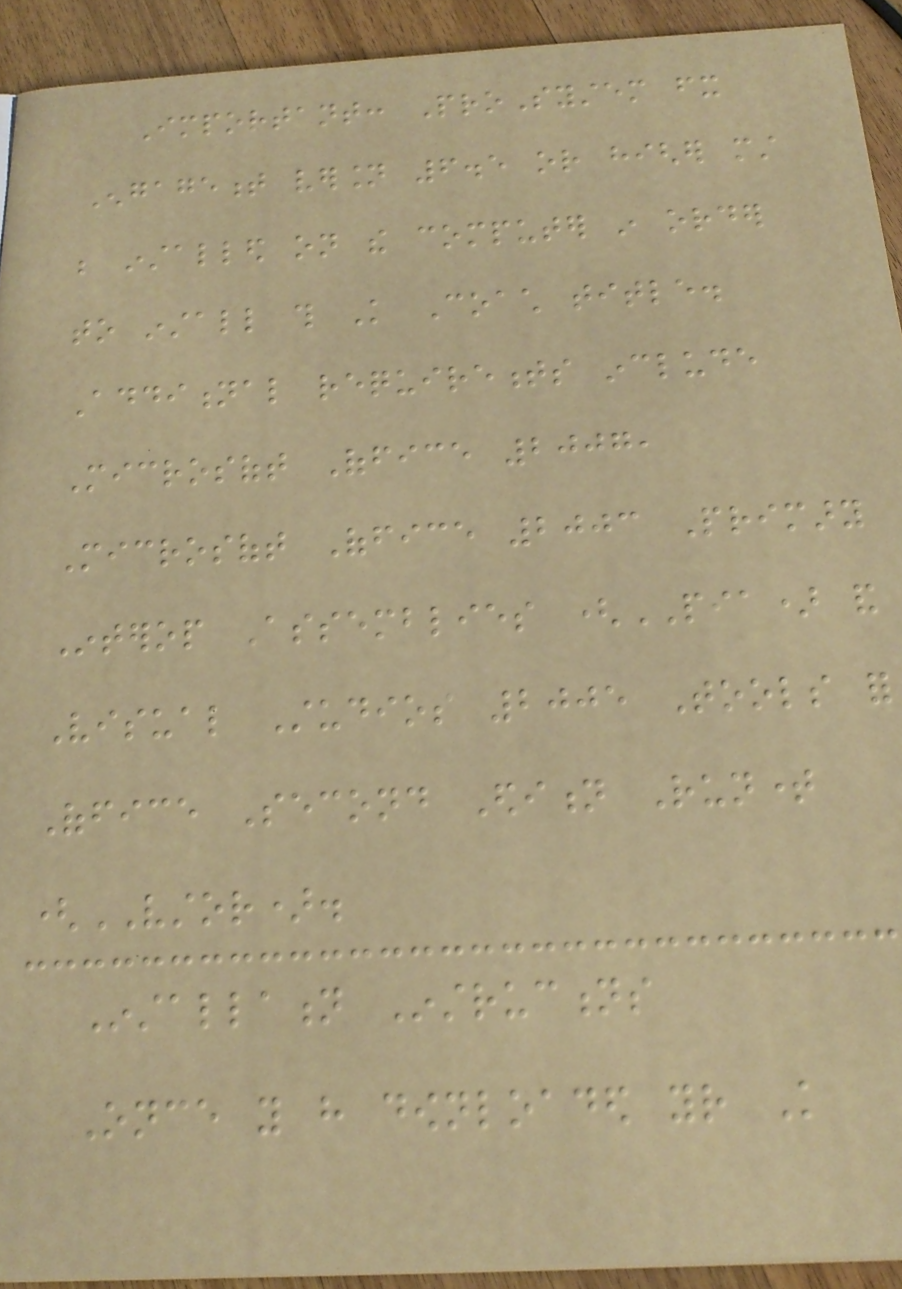Important: ProSystem fx
Engagement version 6.5 or higher must
be installed on the computer in order
to install this Knowledge Coach title.
Additional requirements include
Microsoft Office 2007,
Microsoft Office 2003 Primary
Interop Assemblies (PIA) and
Visual Studios 2005 Tools for
Office Second Edition Runtime
(VSTOR).
Installation Instructions
Once you have downloaded your Knowledge
